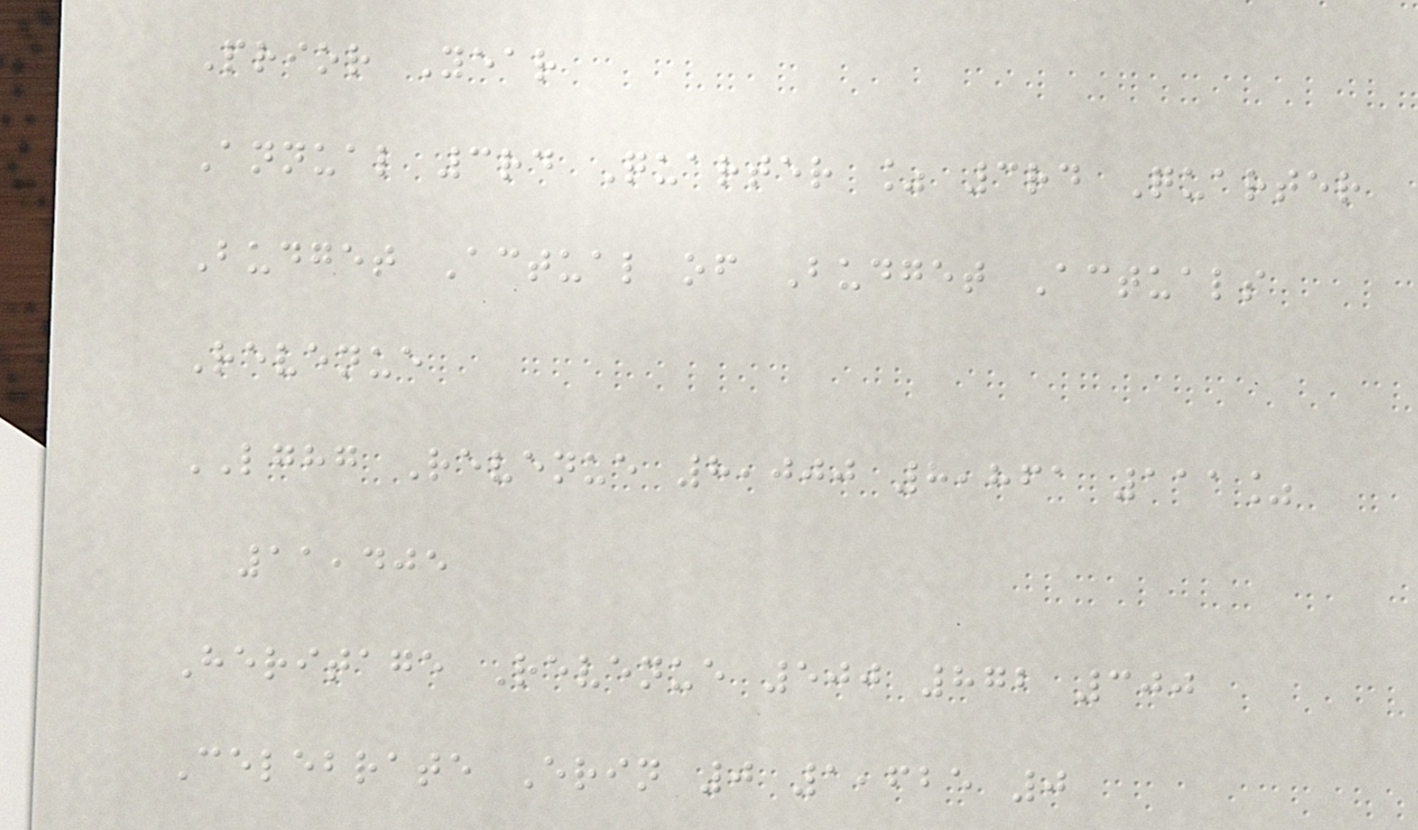Prior Year
Annual 3rd Quarter % 3rd Quarter
Budget Actual of Budget Actuals
Revenue
LGHG Revenue 8,000 8,861 111%
11,405
Heritage Revenue 500 872 300
Celebrate Erin 0 1,625 0
